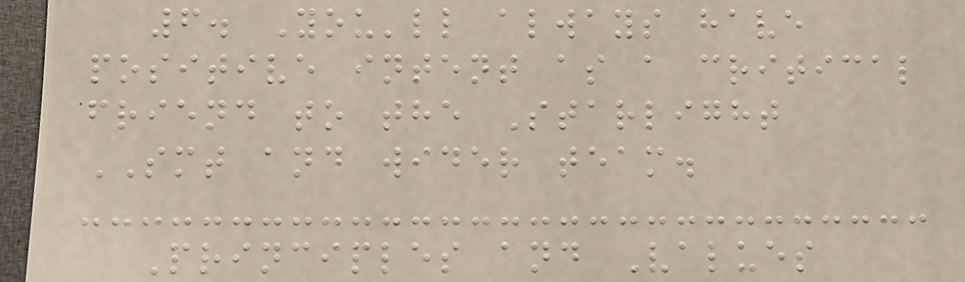6. You'll always have
positive intent as a critical
friend to the Starlight
SMT and wider team.
Principles and Values
